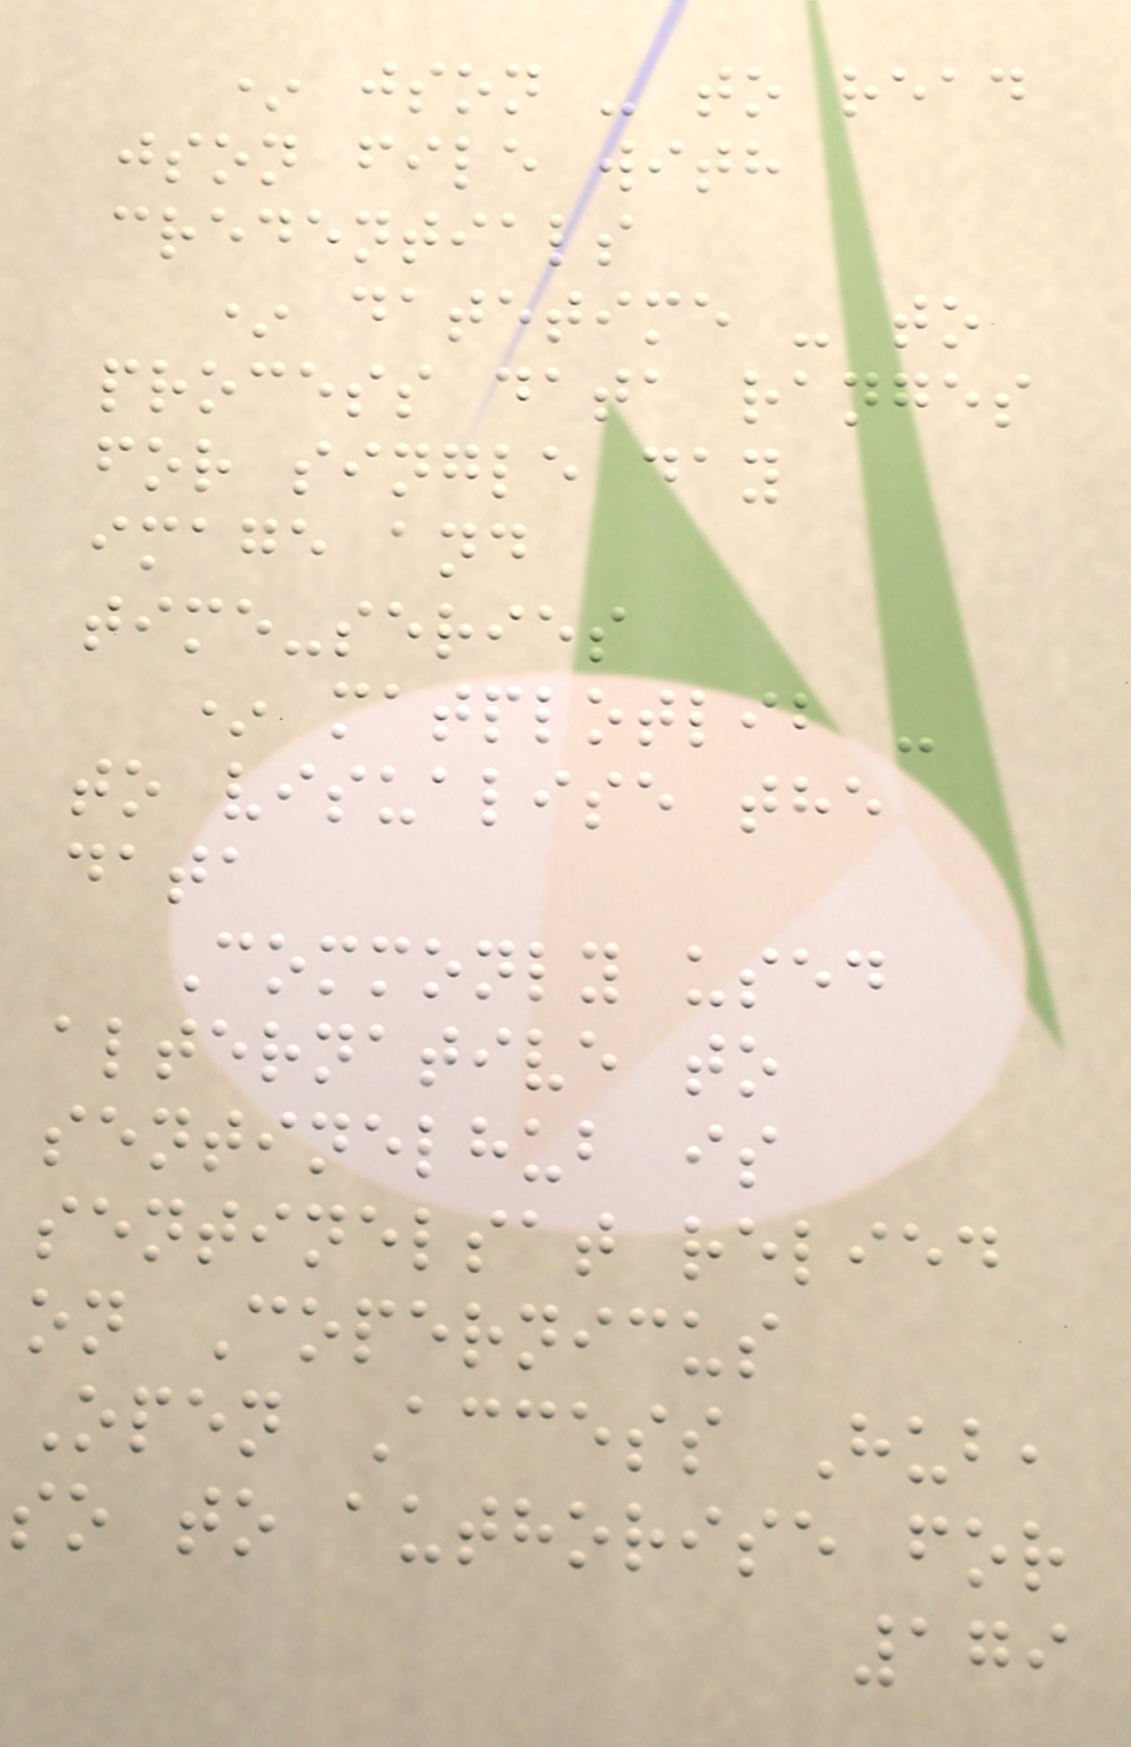* json - to read
json file with
credentials
* datetime - to
process data ranges
for single day
image and
time-series
* matplotlib -
to visualise the
data
Commonly used
alternative to
sentinelhub is
sentinelsat relied
on Copernicus
Open Access Hub,
so to authorise for
179
